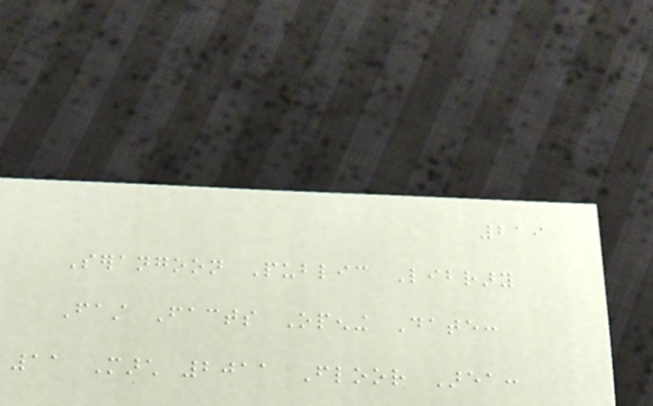219
Serangoon Public Library
Fast Facts Opening Date:
11 March 2011 Floor Area:
